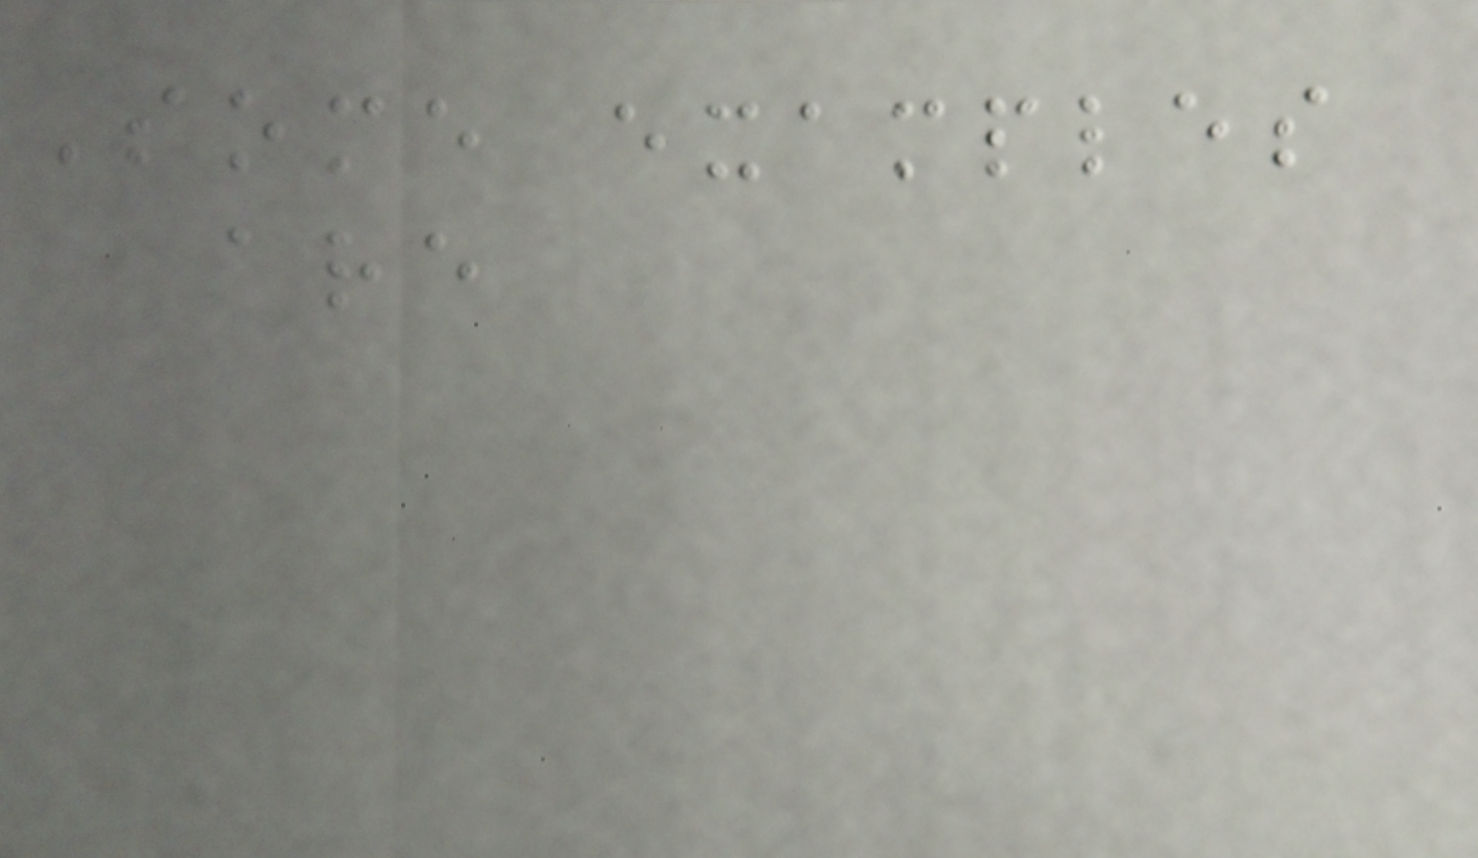Some examples
are
